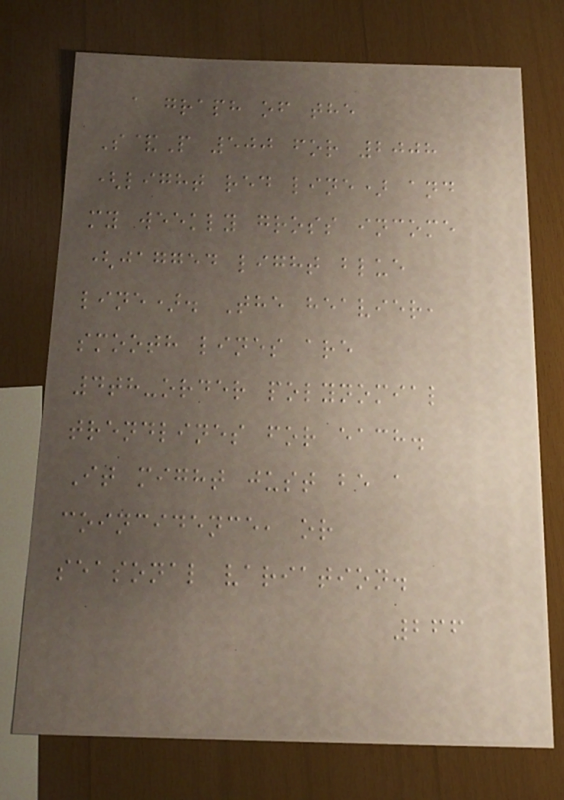a graph of the
S&P 500 for 2008
(light red line) and
my weekly gross income
(jagged light blue
line). The heavier,
smooth lines are
4th-order polynomial
trendlines for each.
It might just be a
coincidence, or
seasonal variation.
266
